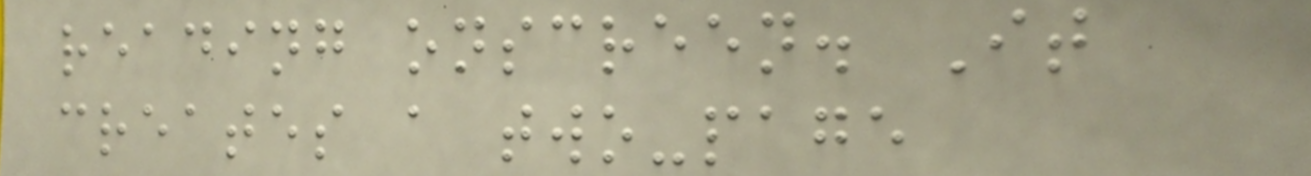reading onscreen. It
creates a two-page
